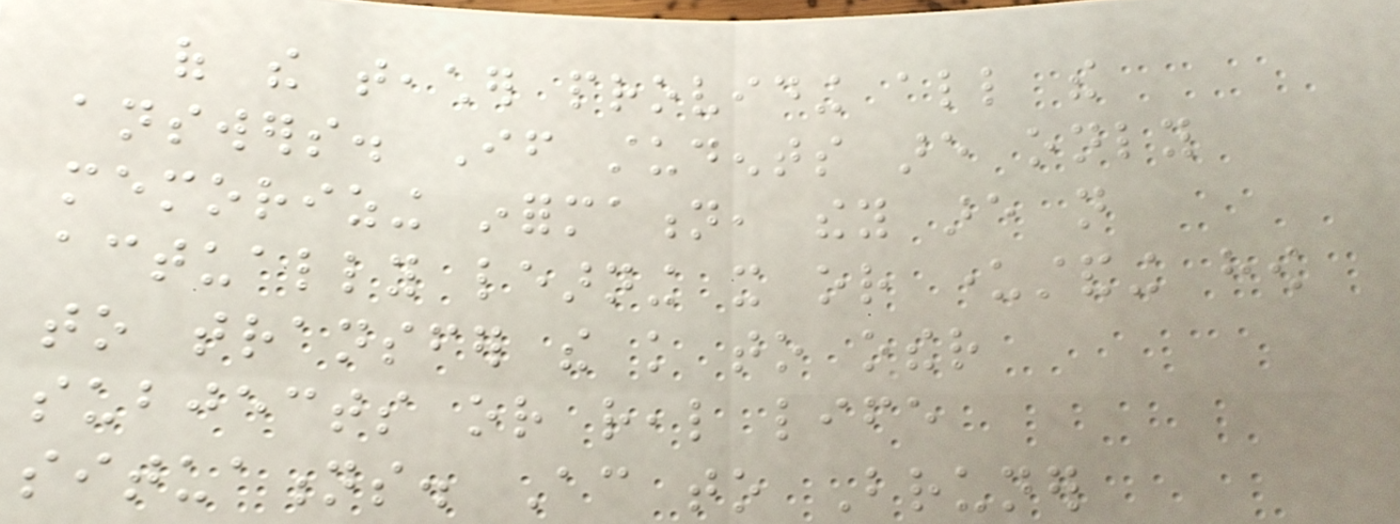of the teacher providing all the
answers. If students are only
memorizing information, they are not
actually learning it or understanding how
to transfer the knowledge to other
subjects or real life
situations. According to Bruner
